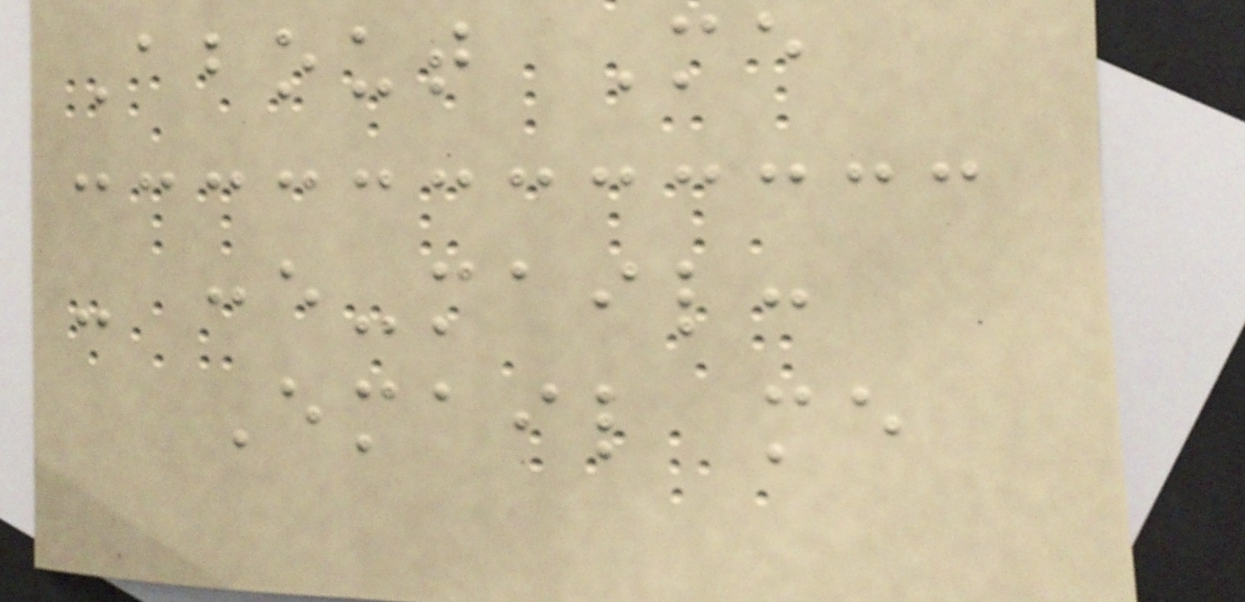About Me
- :e-mail:
Email me
